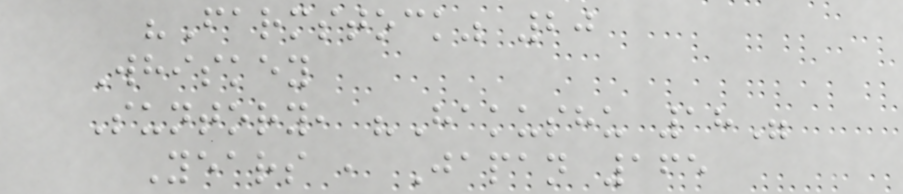"Farmstock" 20
Whiskey
Suntory, "Hakushu 18"
Years , Japan 165
